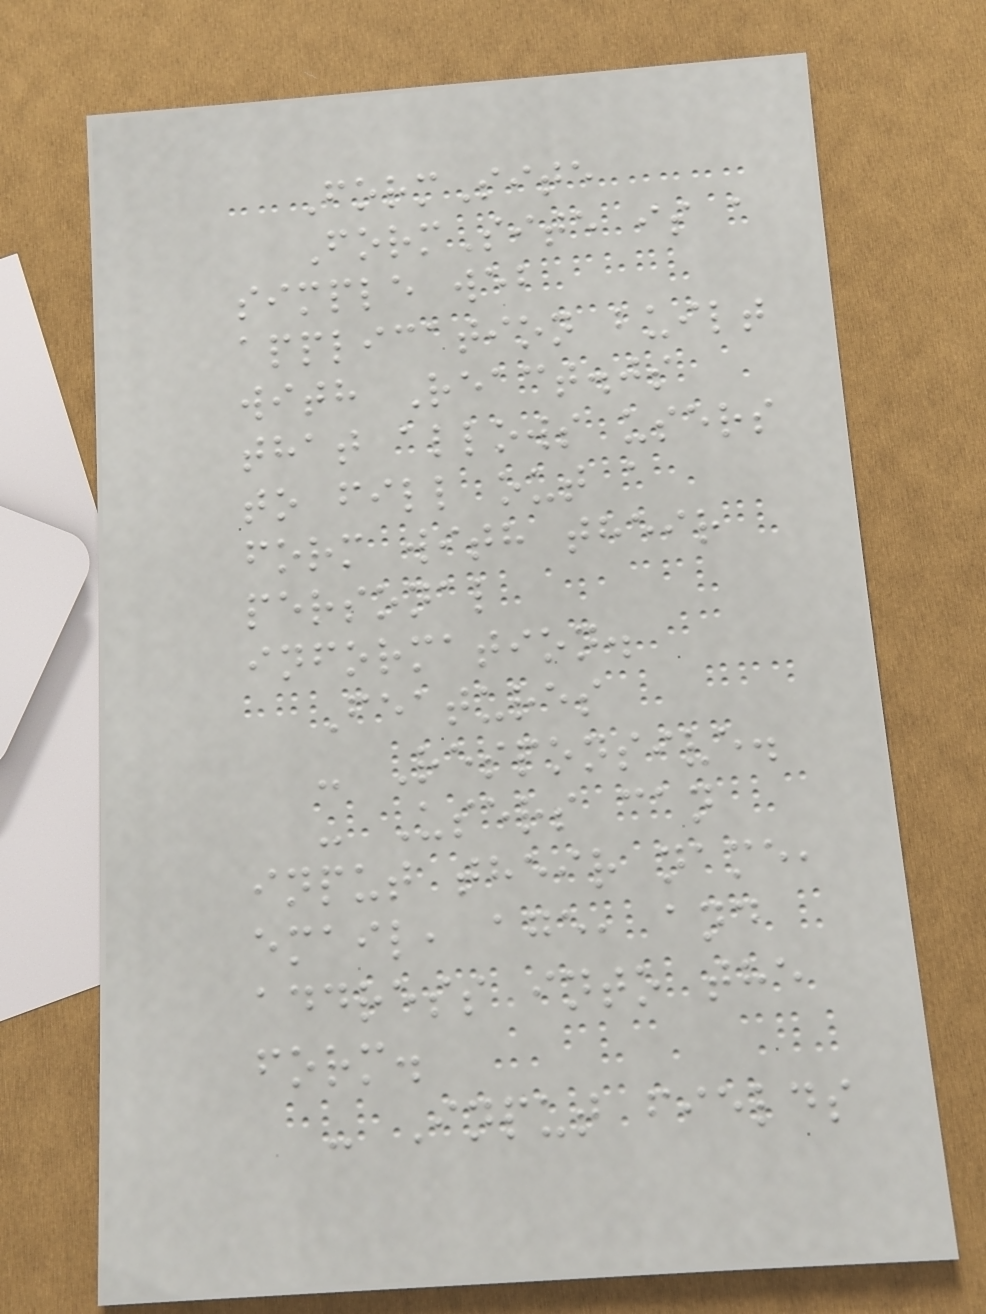FormSite
FormSite is a
simple web
application built
with React.js
that allows users
to fill out a
form with their
personal
information.
Features
- Responsive.
- Users can
input their name,
email, age, and
address into the
form.
- Input fields
